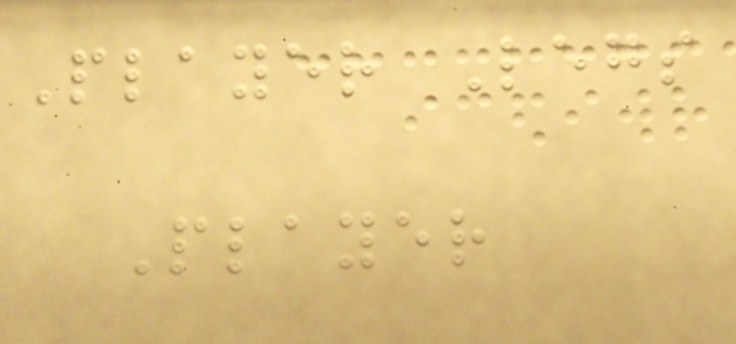Player Legs
Player
